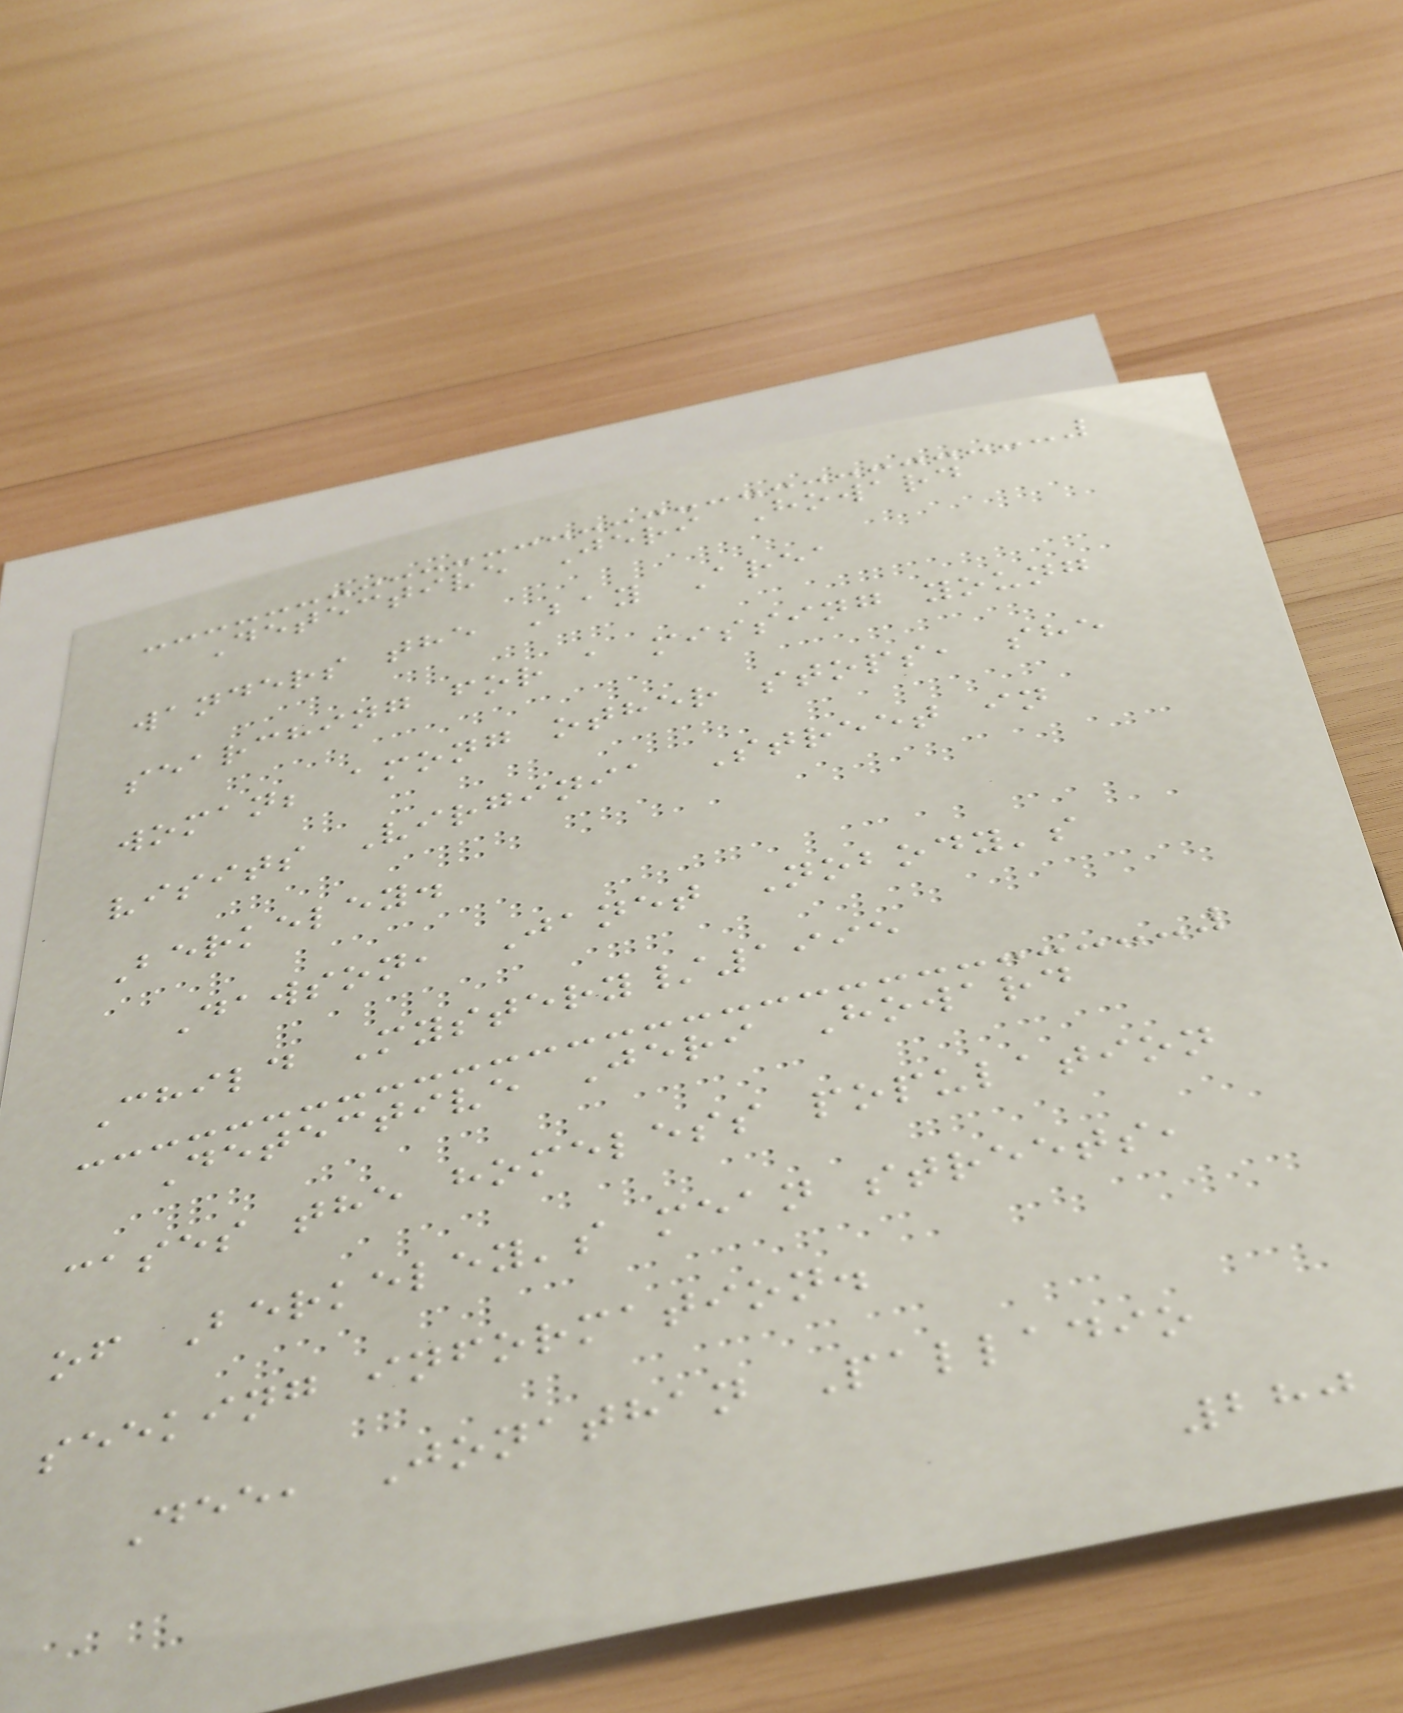Detective Jeri Howard
wanders the Bay Area
searching for a missing young
woman; among other stops, she
visits Virginia Street in
Berkeley.
Dawson, Janet Nobody's
Child Mystery/1995
Detective Jeri Howard
cases the homeless population
of Berkeley's mean streets,
seeking information.
Dee, Jonathan Palladio
280
